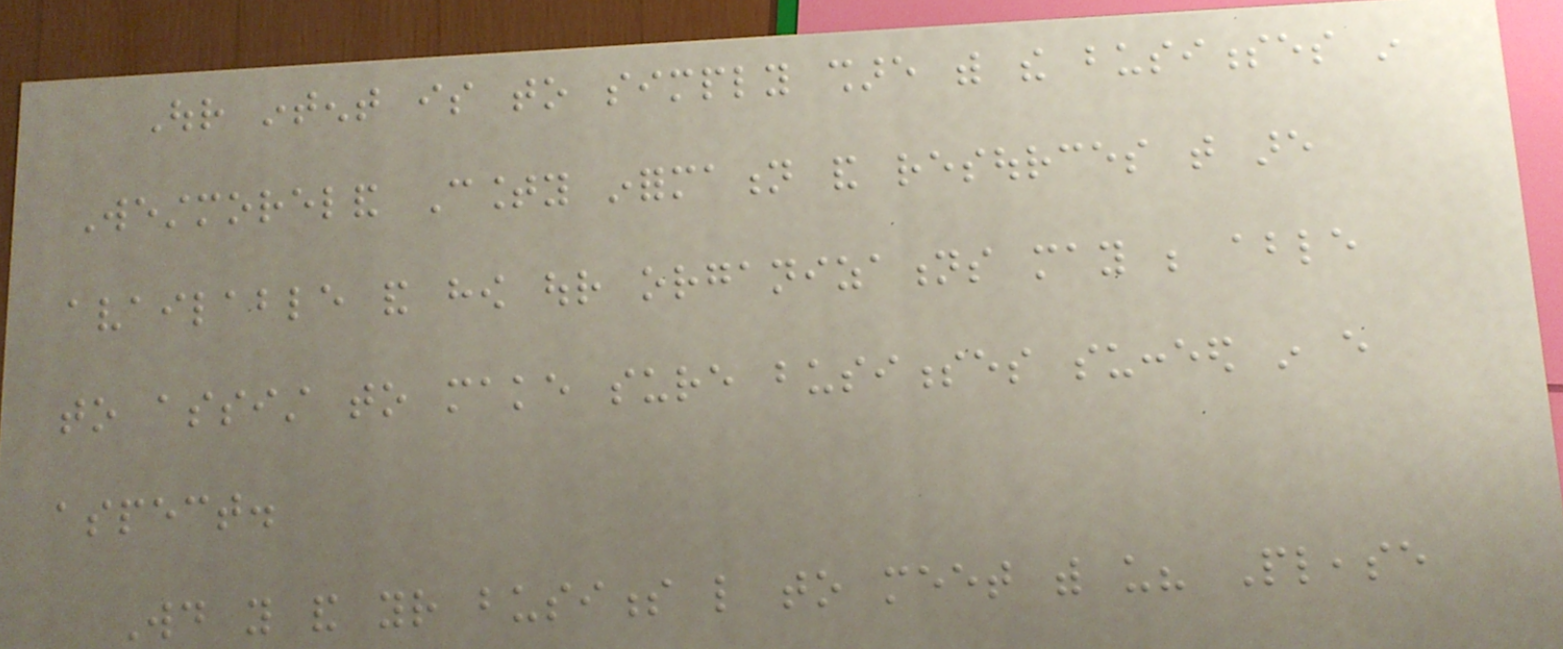Our intent is to simply share with the businesses in
Westmoreland County information and resources that are
available and how our organizations may be able
to assist to make sure businesses succeed in every
aspect.
Would you and your business like to meet with us? Please
